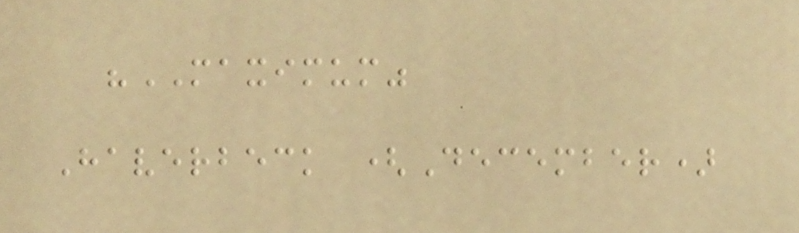"MAXIMUM"
Haverbeck (December)
